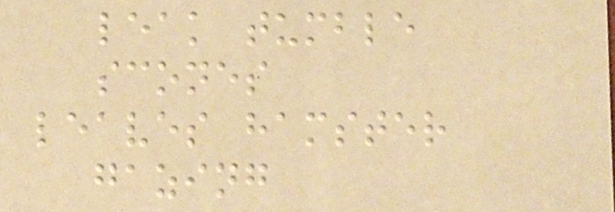leak tumble
scones
leaves hamster
gazing
